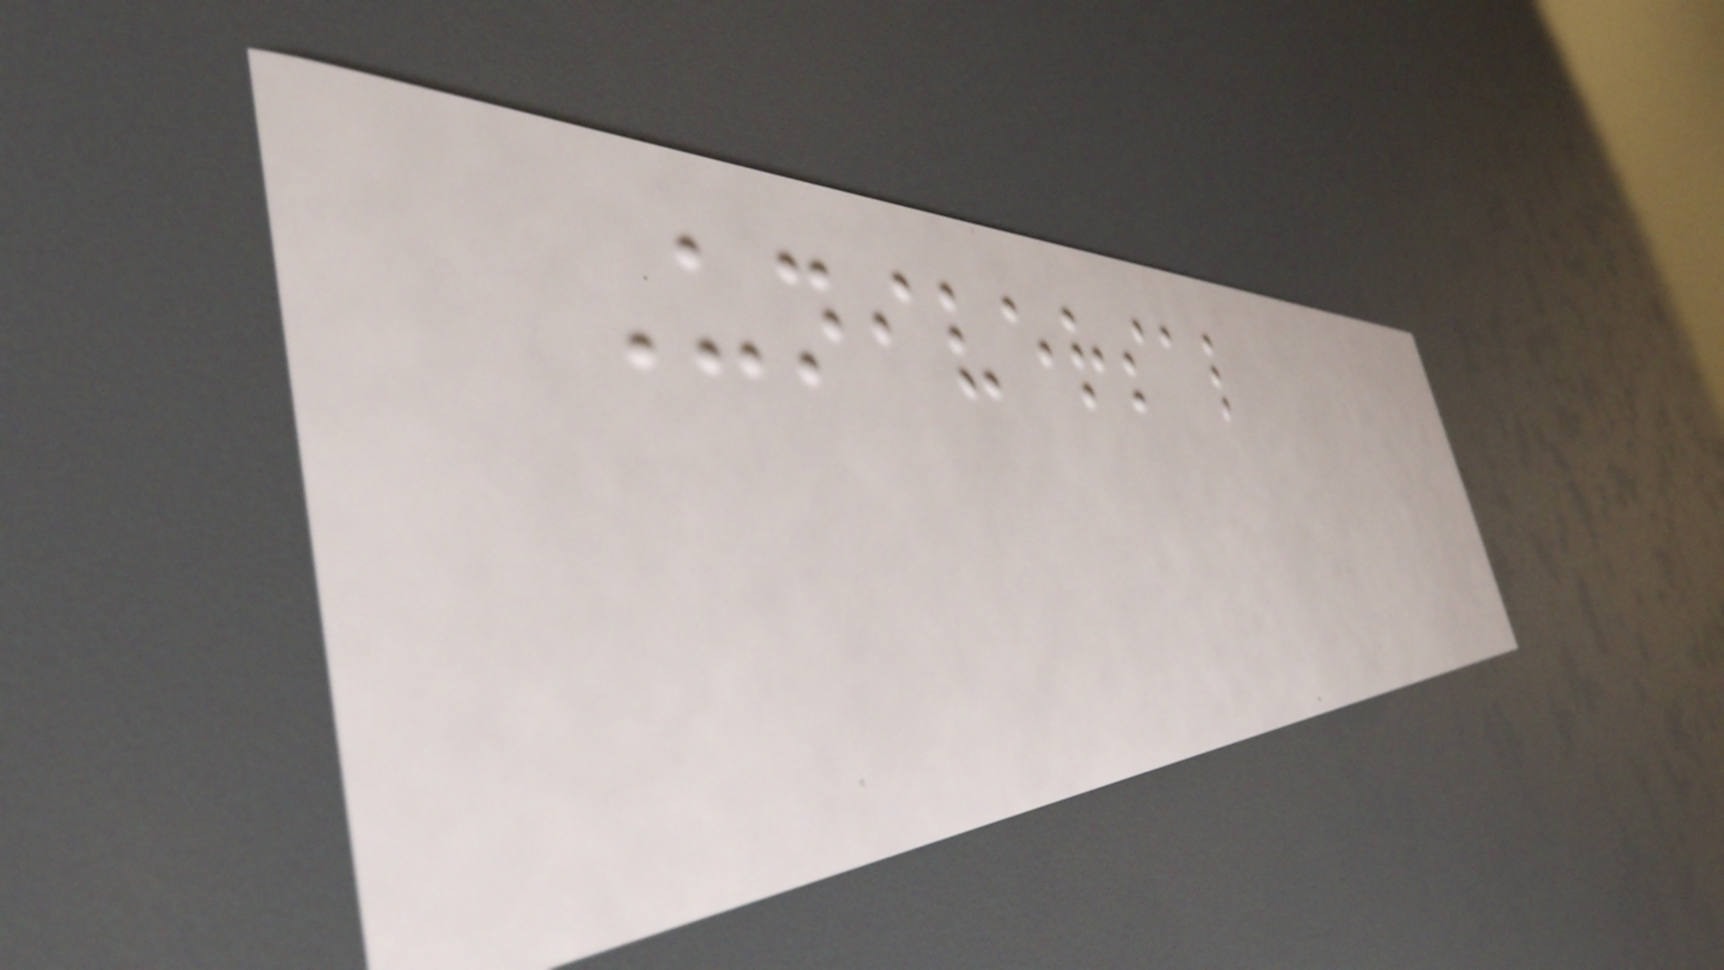Universal
